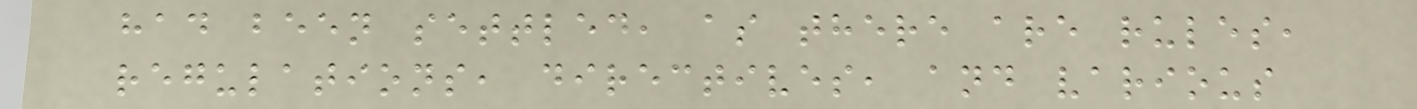had been settled, as there are rules,
regulations, directives, and various
